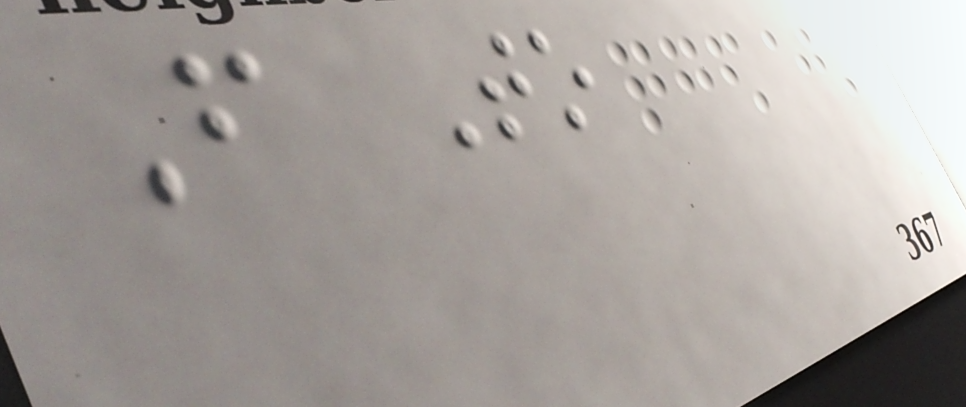From To
